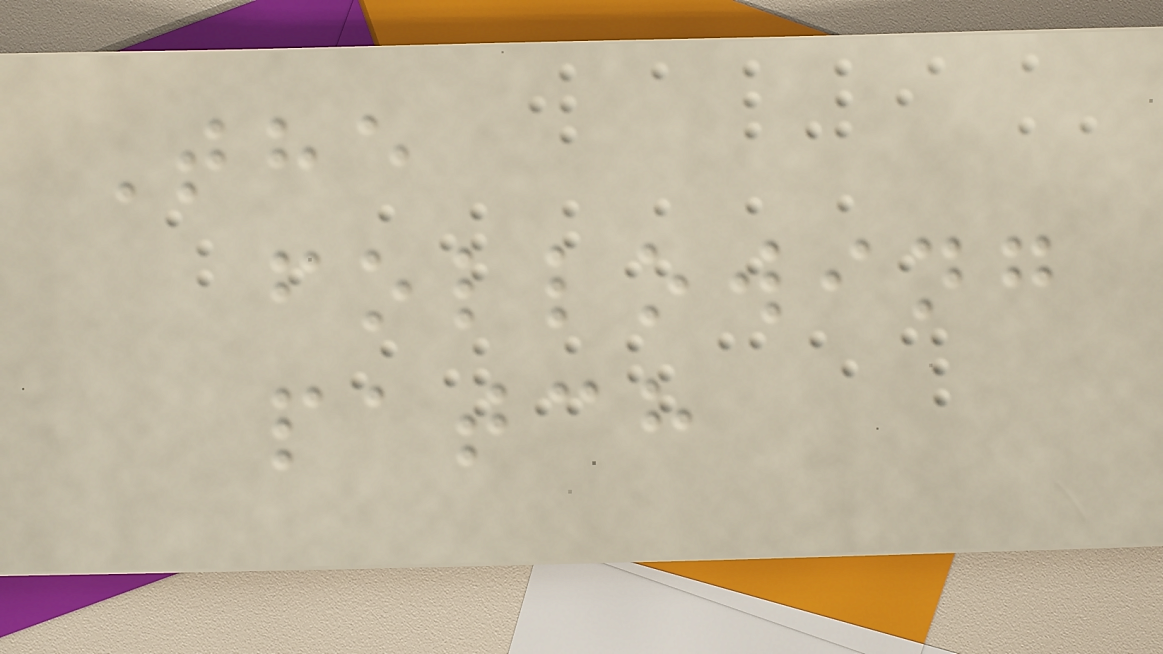The
following
patch
